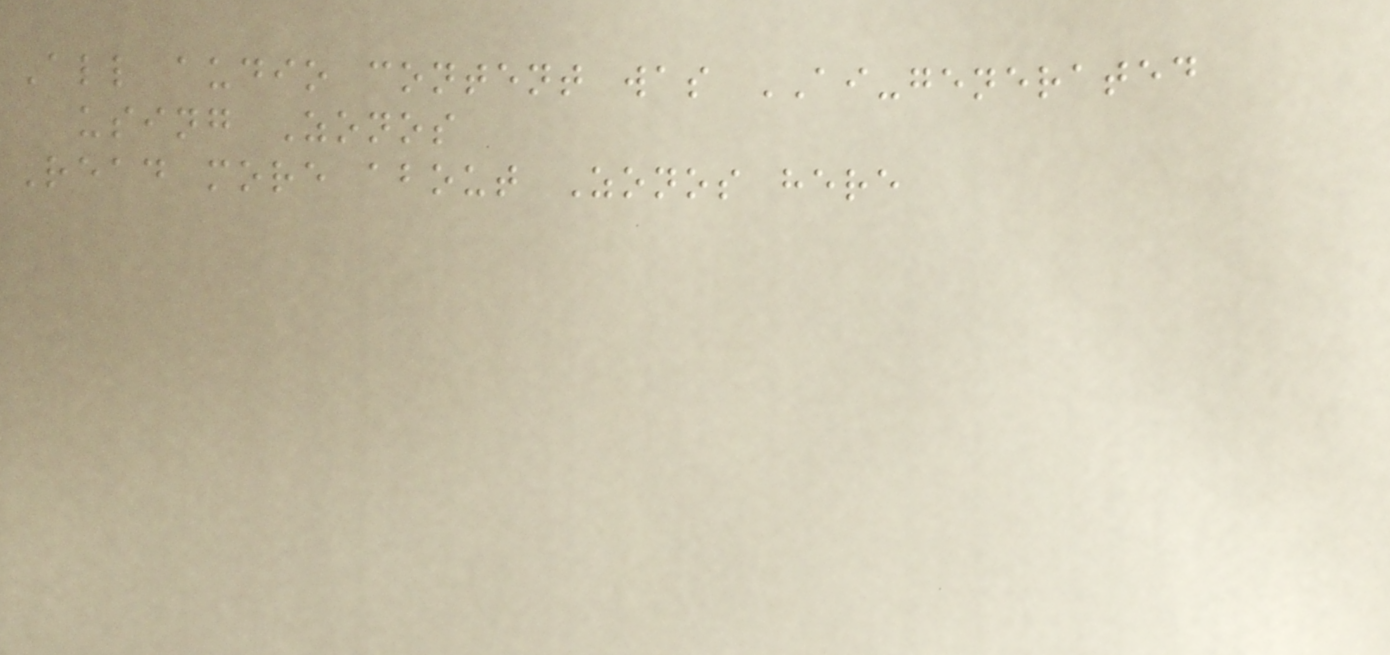All audio content was AI-generated
using Zonos
Read more about Zonos here
